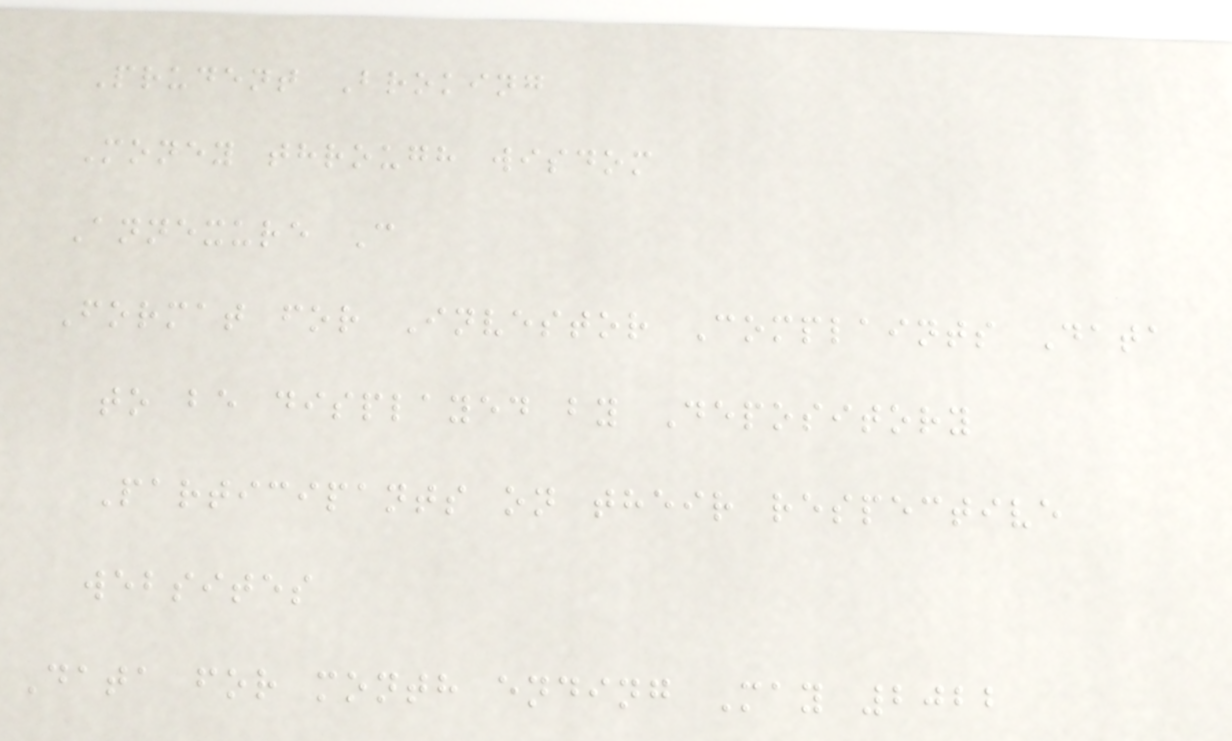Prudent Broking
Money through wisdom
Annexure C
Format for Investor Complaints Data
to be displayed by Depository
Participants on their respective
websites
Data for month ending May 2022
